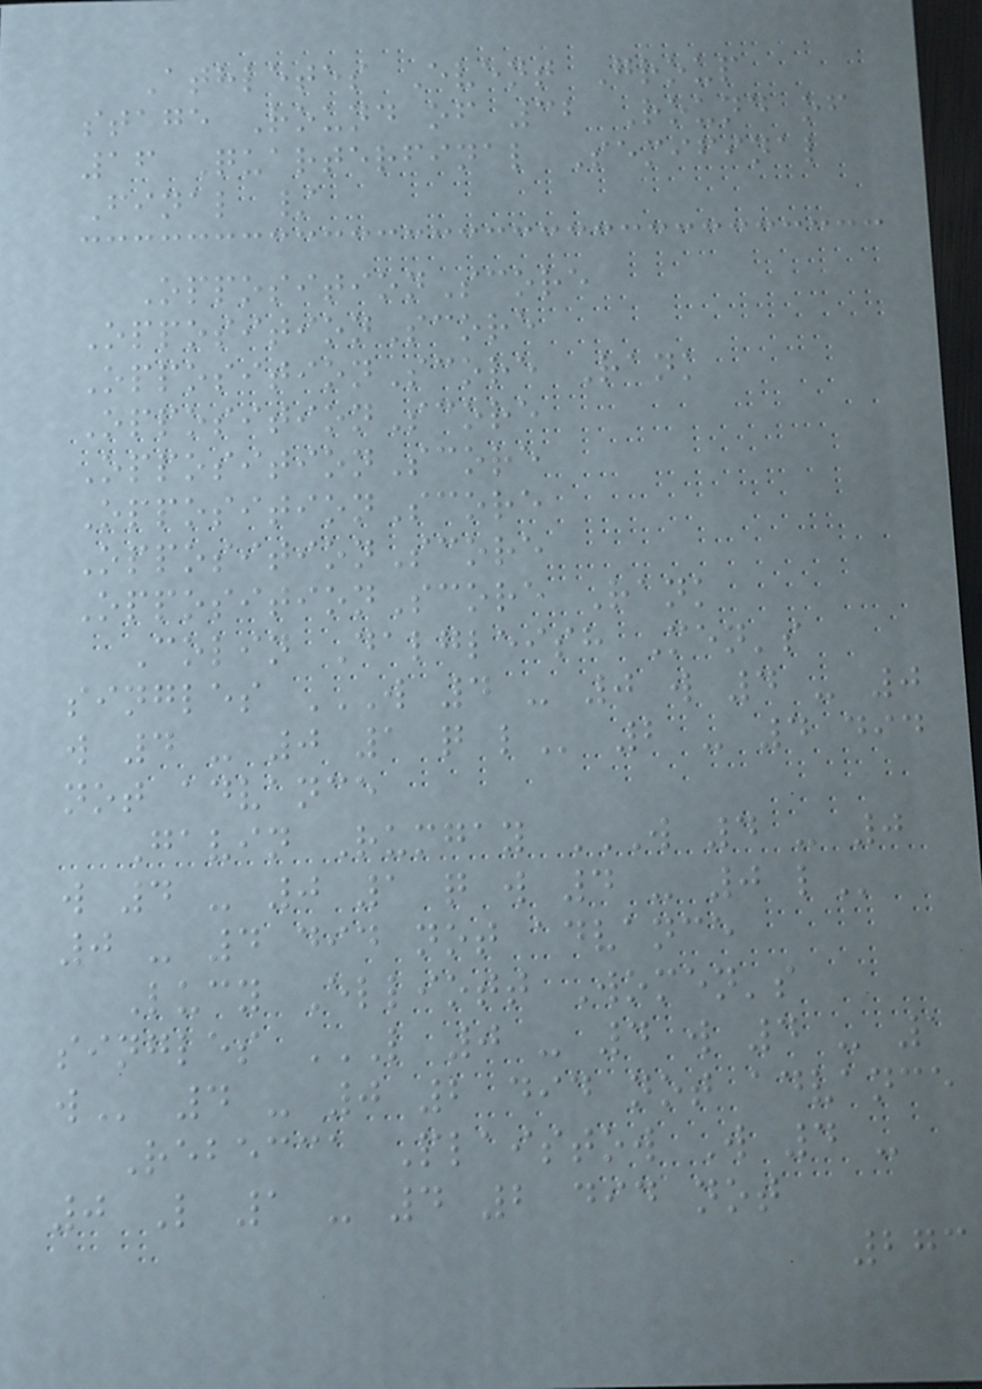Athletes Event Group
stage Round of 32 Round of
16 Quarterfinal Semifinal
Final /
OppositionScore
OppositionScore
OppositionScore Rank
OppositionScore
OppositionScore
OppositionScore
OppositionScore
OppositionScore Rank
Colin Dalgleish Men's
singles W 4 - 0 W 4 - 0
W 4 - 0 1 Q L 2 - 4 did
not advance
Gavin Rumgay W 4 - 0
W 4 - 0 1 Q W 4 - 0 L
0 - 4 did not advance
Lucy Elliott Women's
singles L 0 - 4 W 4 - 1
W 4 - 0 2 did not advance
Rebecca Plaistow W 4 -
0 L 1 - 4 2 did not
273
